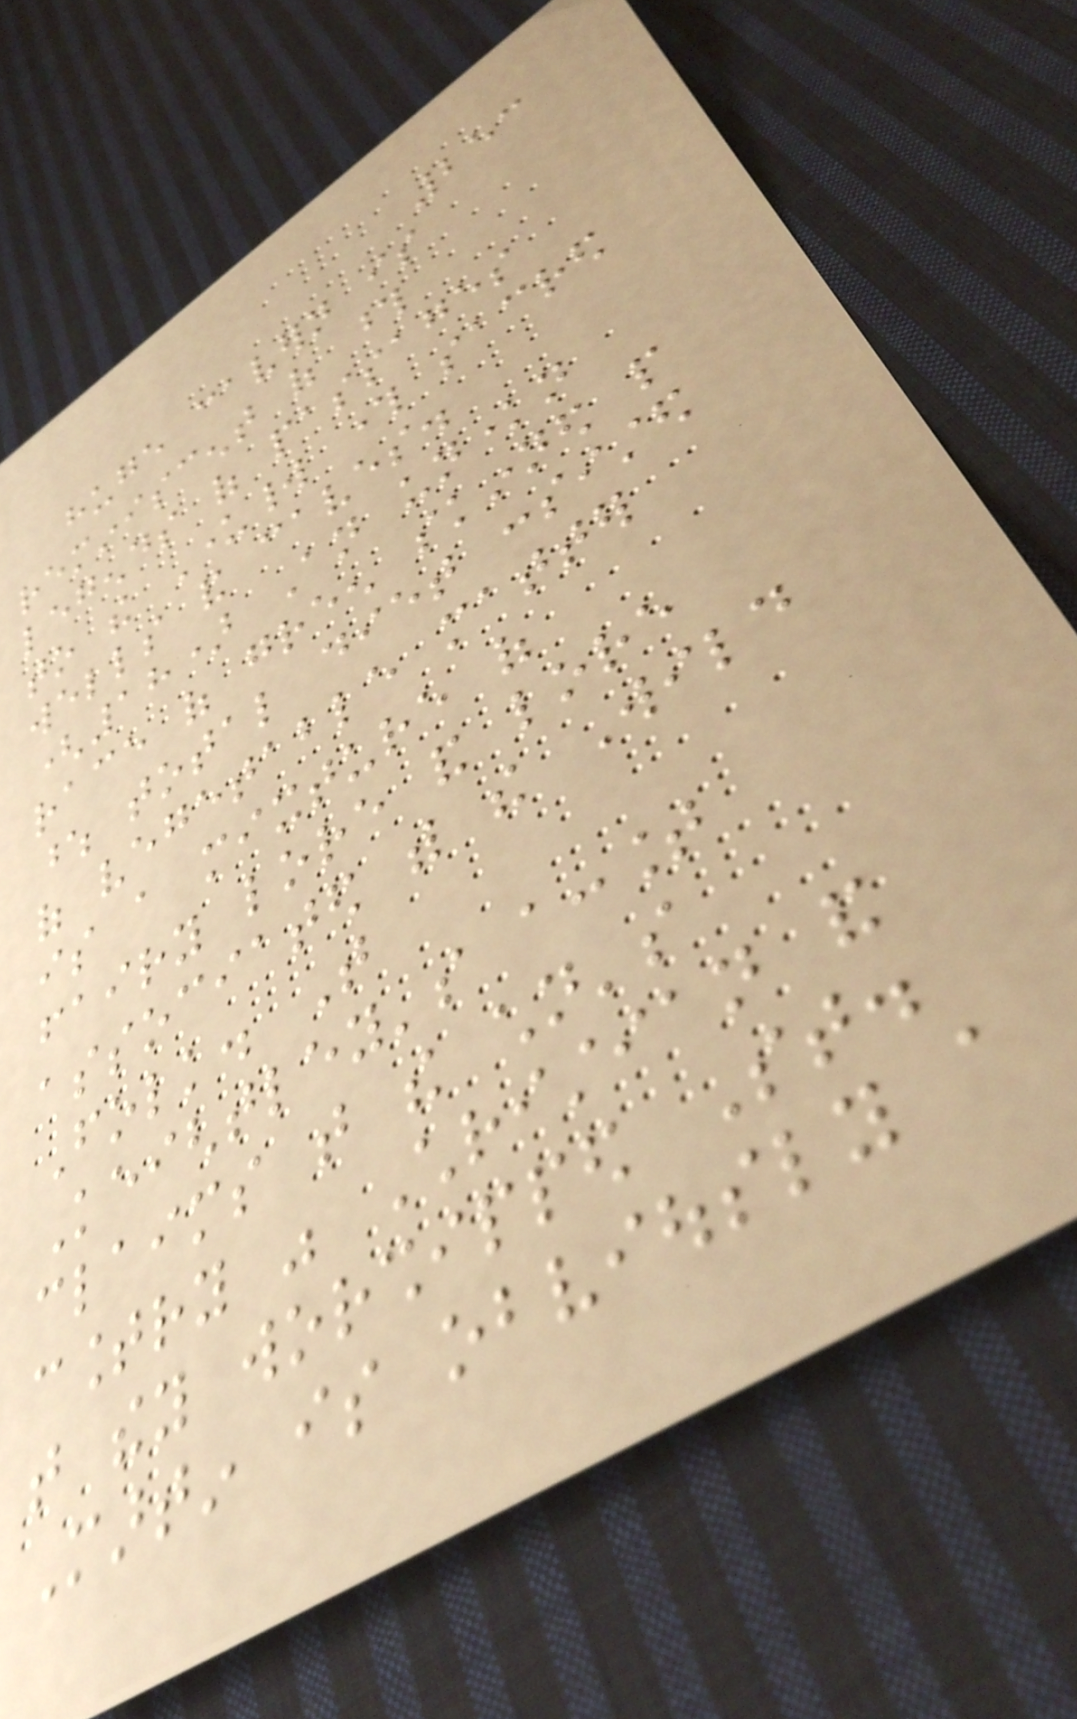253
huge cavern is
reminiscent of those
legends of passages
to the Underworld through sacred
wells and caves.
(18) An unknown
race of green skinned people
whose total diet consisted
of vegetable matter
is a mixture of
fairy lore and lore
associated with the Wild
Folk. That
Keightley's account
claims that the children's
country was Christian and
that they worshipped St.
Martin is obviously a
